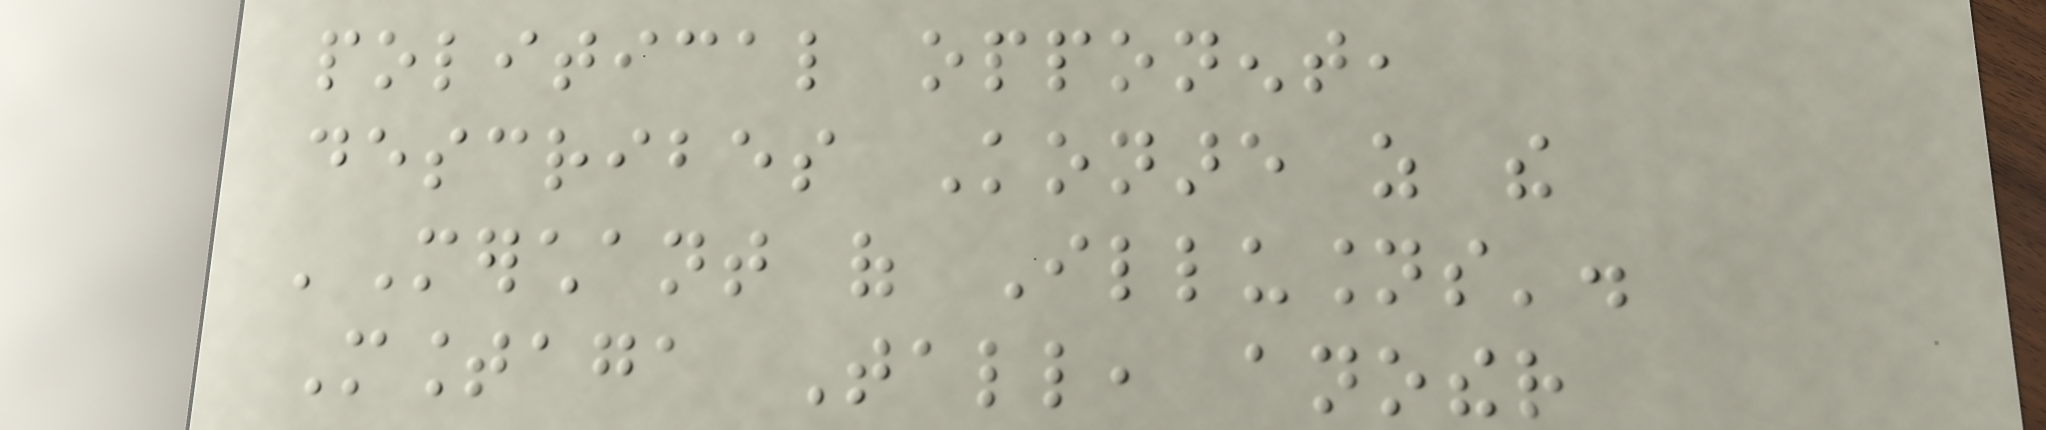political opponent,
describes Konare as the
'Merchant of Illusions'.
Mountaga Tall, another
